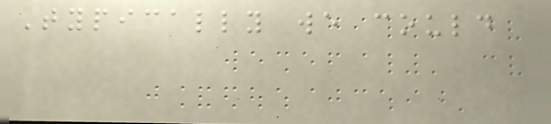Typically we could
